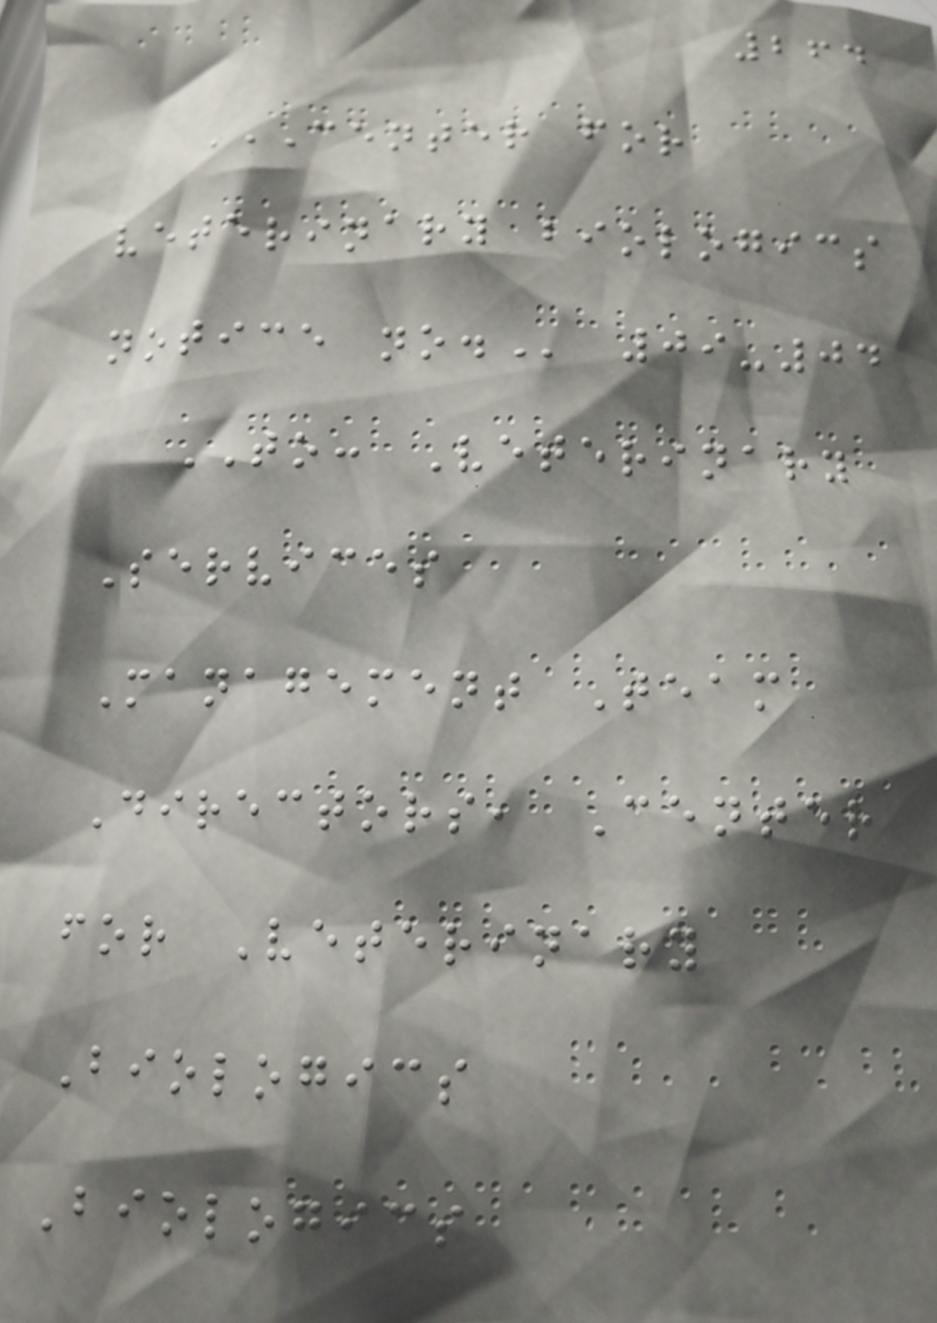264
CENTER FOR
VETERINARY BIOLOGICS
NOTICE NO. 09-04
TO: Veterinary
Services
Management Team
Directors, Center
for Veterinary
Biologics
Biologics
